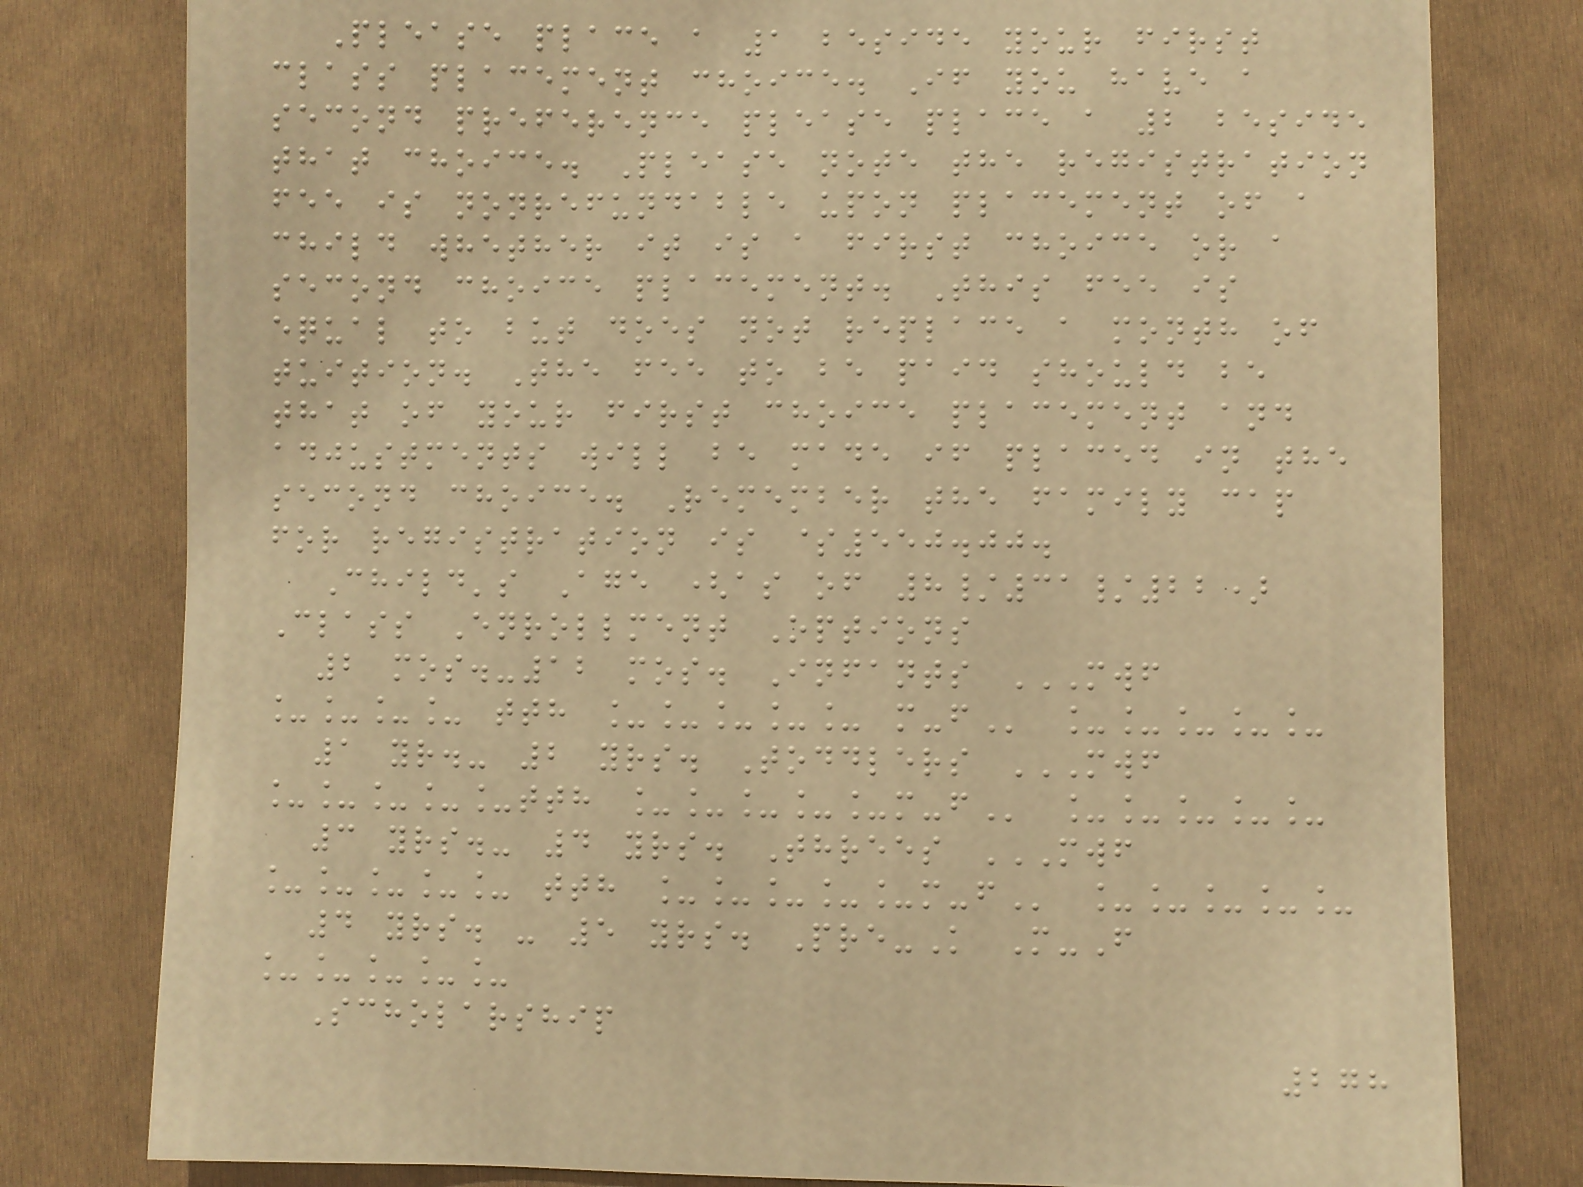Please place a 1 beside your first
class placement choice. If you have a
second preference please place a 2 beside
that choice. Please note the registration
fee is nonrefundable upon placement of a
child whether it is a first choice or a
second choice placement. This fee is
equal to but does not replace a month of
tuition. The fee to be paid should be
that of your first choice placement and
adjustments will be made if placed in the
second choice. Remember the family cap
for registration is $550.00.
Child's Age (as of 8/31/22)
Class Enrollment Options
2 mos.-12 mos. Infants MWF
____ TTH _____ M-F _____
1 yr.- 2 yrs. Toddlers MWF
_____TTH _____M-F _____
3 yrs.- 4 yrs. Threes MWF
_____ TTH _____M-F _____
4 yrs. - 5 yrs. Pre-K M-F
_____
Scholarship
278
